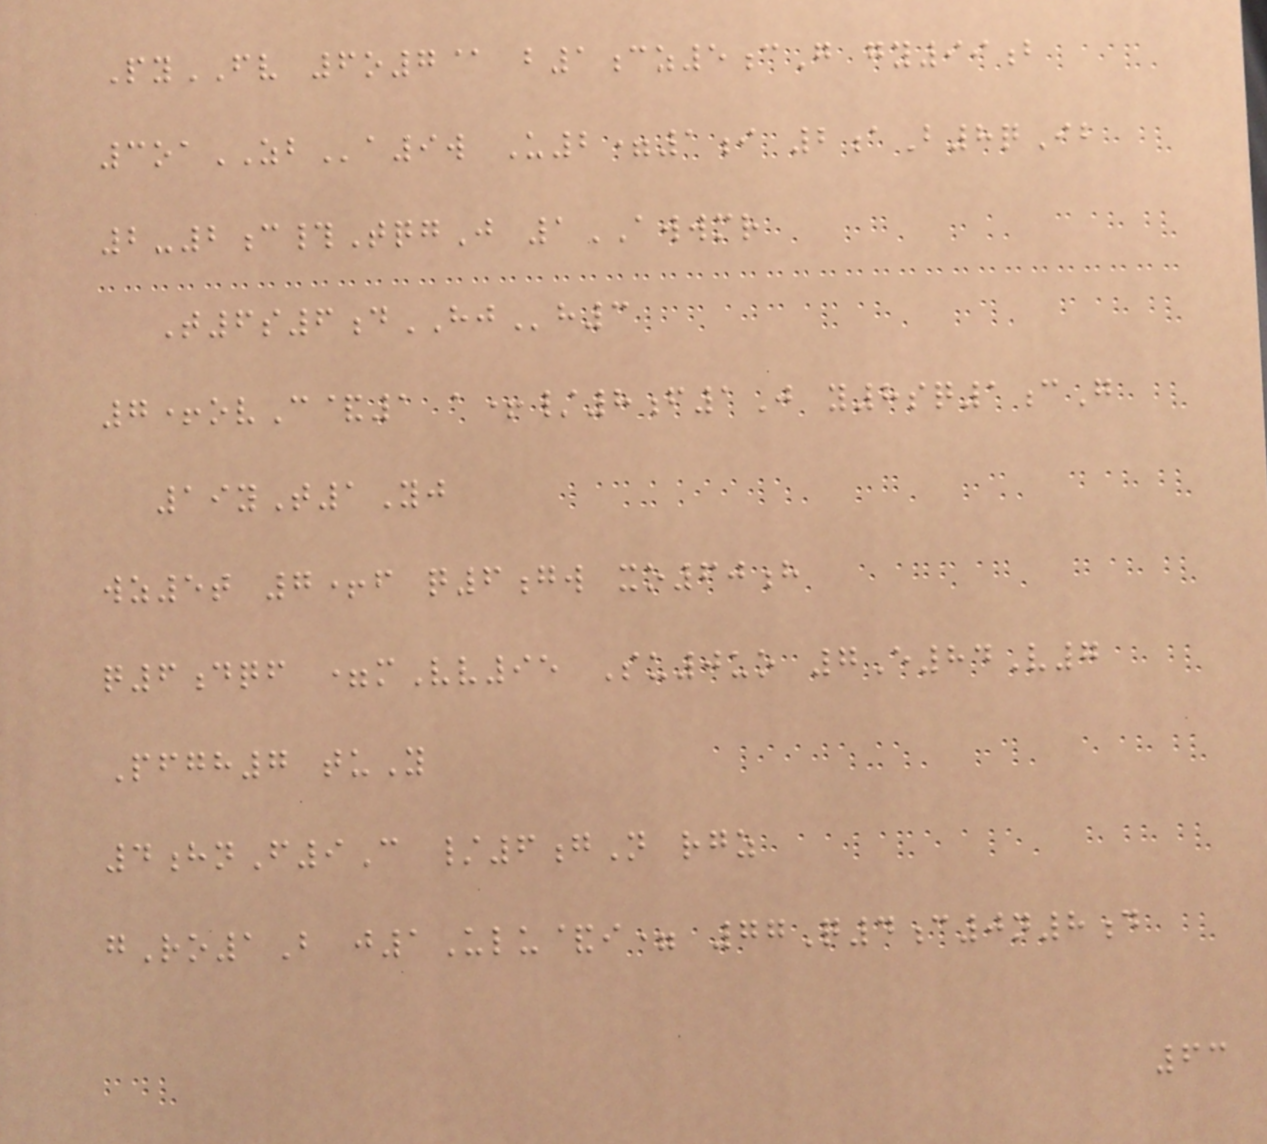PyFV 6o7@ b1cz5cG gy99b
3oaZBa9w U2=1i 2aB8qIb
2-2c#TqgJ 1AWWMR
T6s6dHJh3
7+ovC&1 a+/8f1J y8sq1cG
19yT1Yj
wz5t 7+f q6gw xo60h
q6dqf =mVv95 Su0uo 7E84V7
Pfgh7 tuY
4hnF9C /6gN rgz
gRo1B j1Ulu&i= 77Q4c0n8d
63
